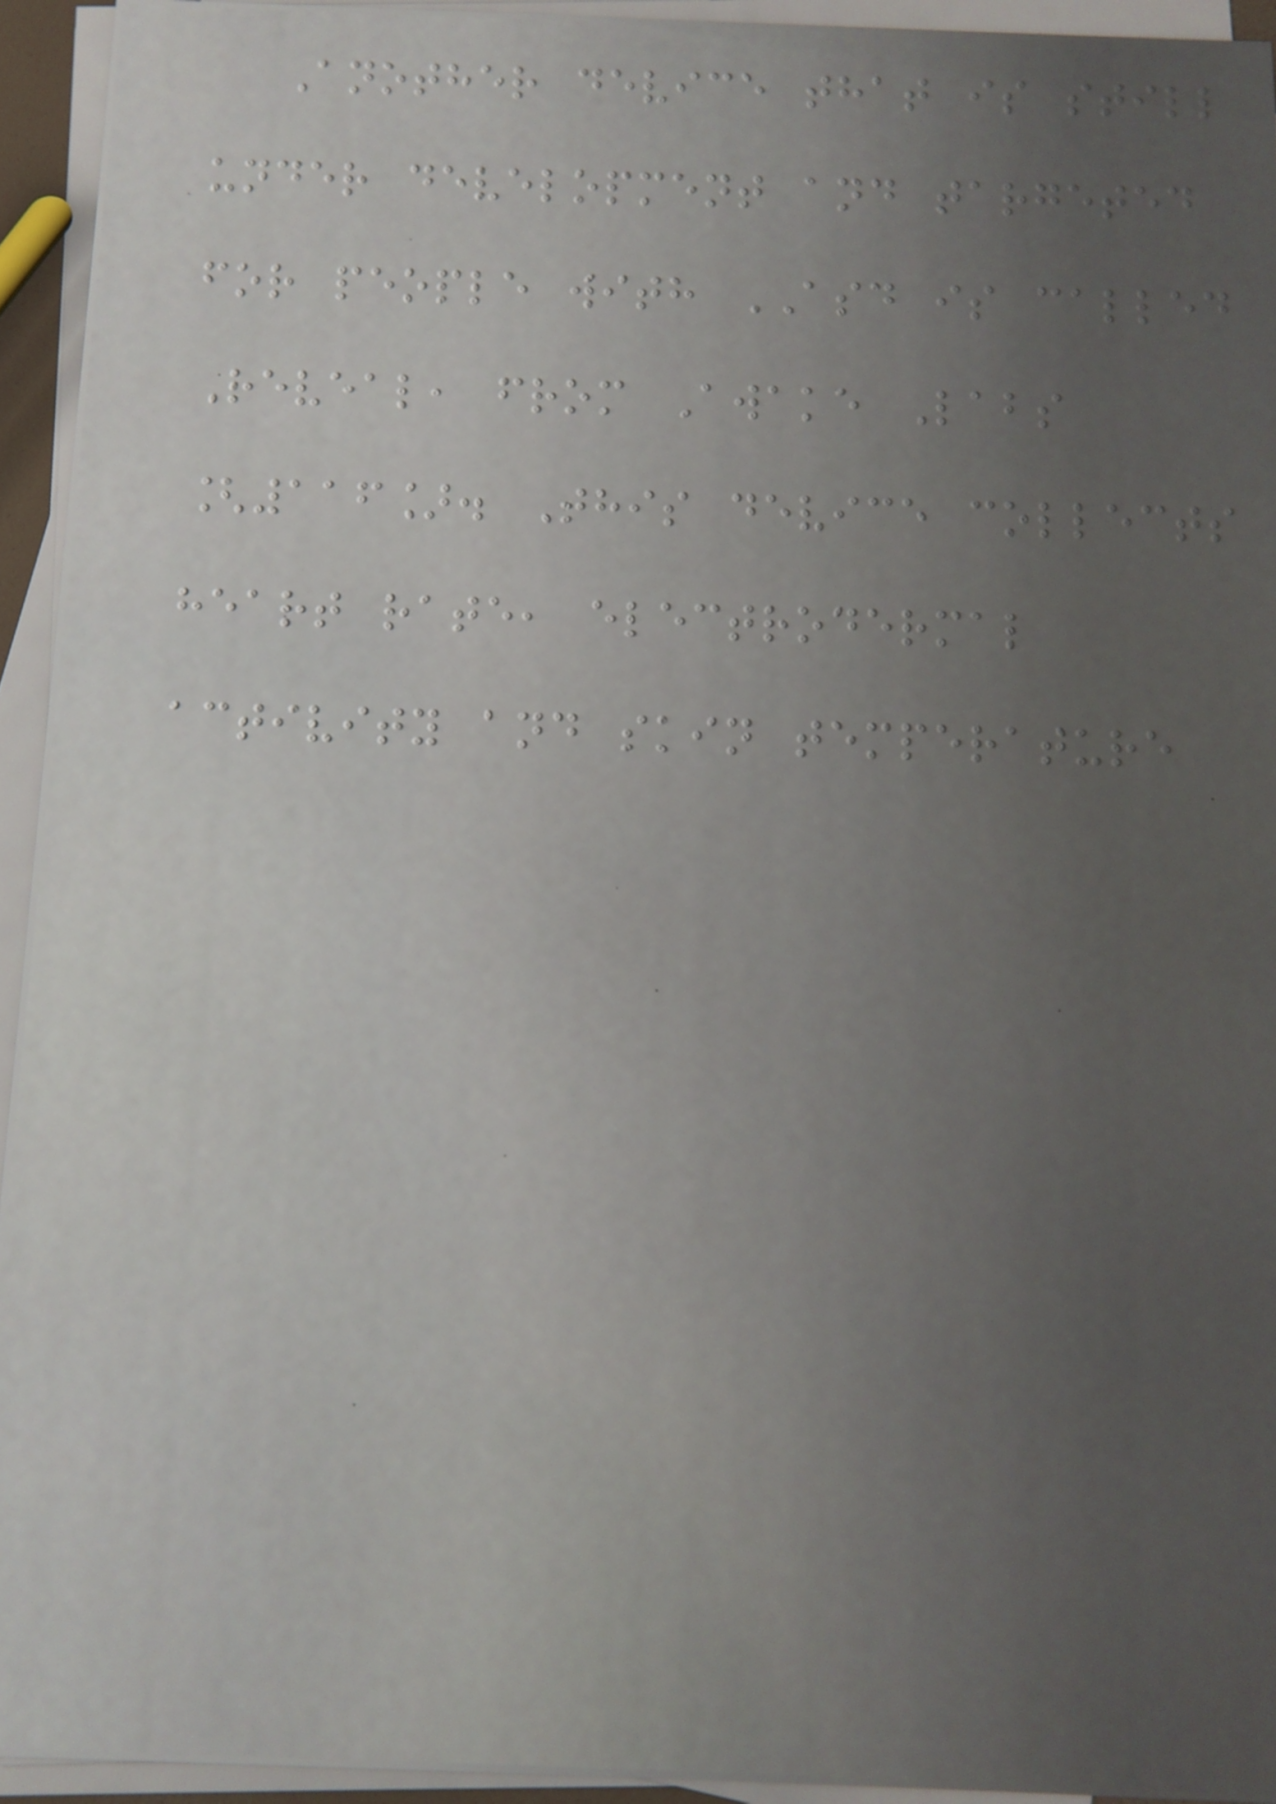Another device that is still
under development and targeted
for people with ASD is called
Reveal, from Awake Labs
[116]. This device collects
heart rate, electrodermal
activity and skin temperature
